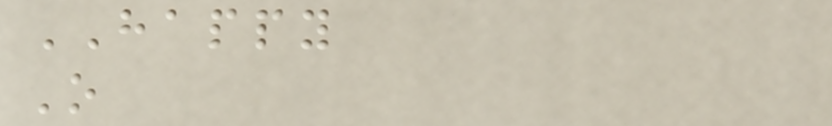HAPPY
O
